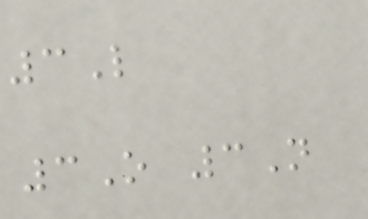3L
3O 3N
